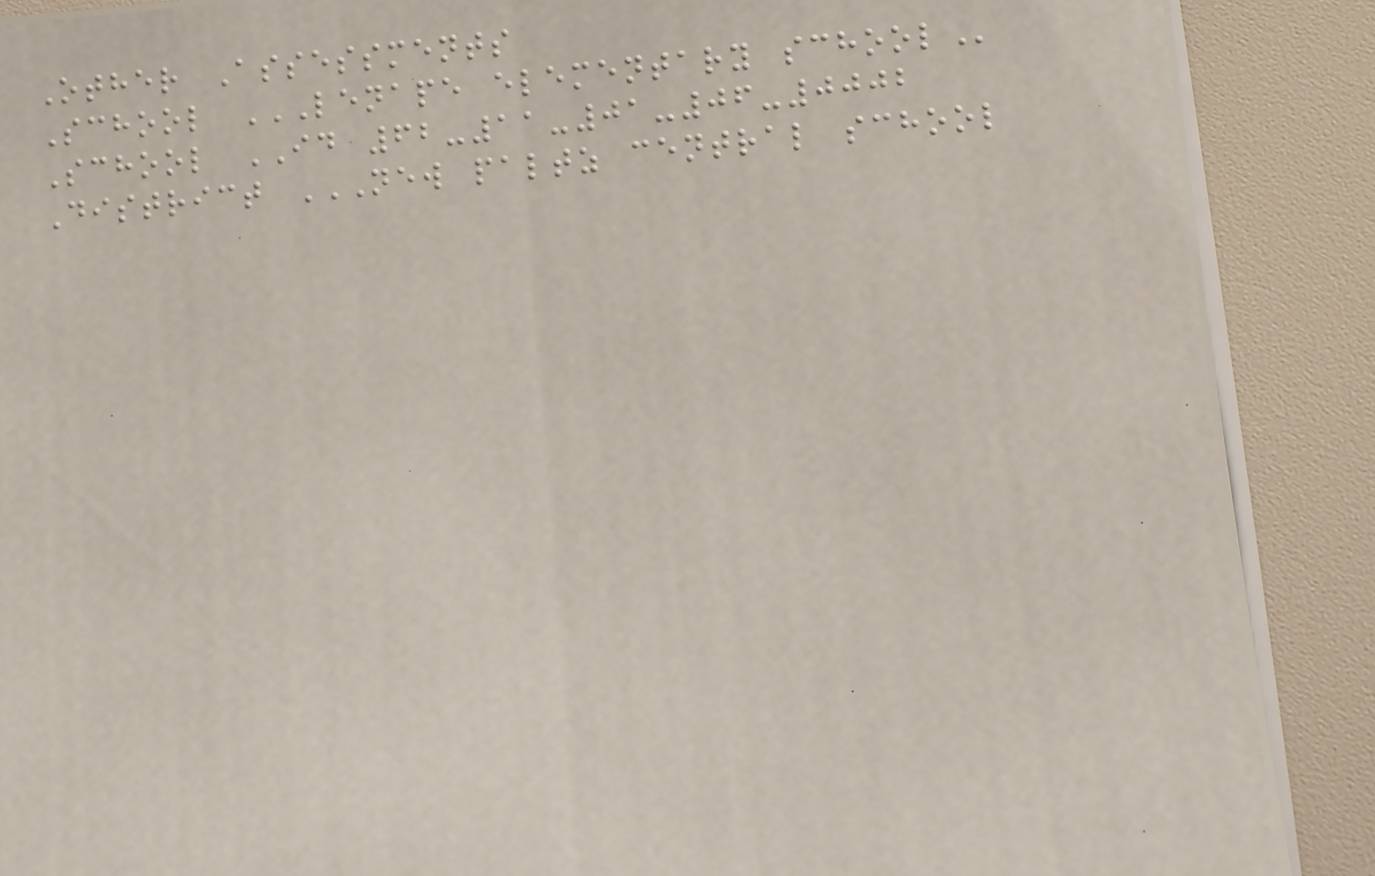Other Assessments
School LENAPE ELEMENTARY SCHOOL
School ID 62-11-01-06-0002
District NEW PALTZ CENTRAL SCHOOL
